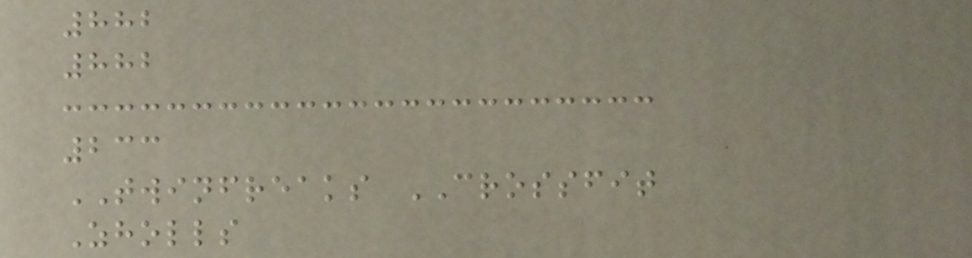882
882
233
TWINFREAKS CROSSFIT
Zholls
